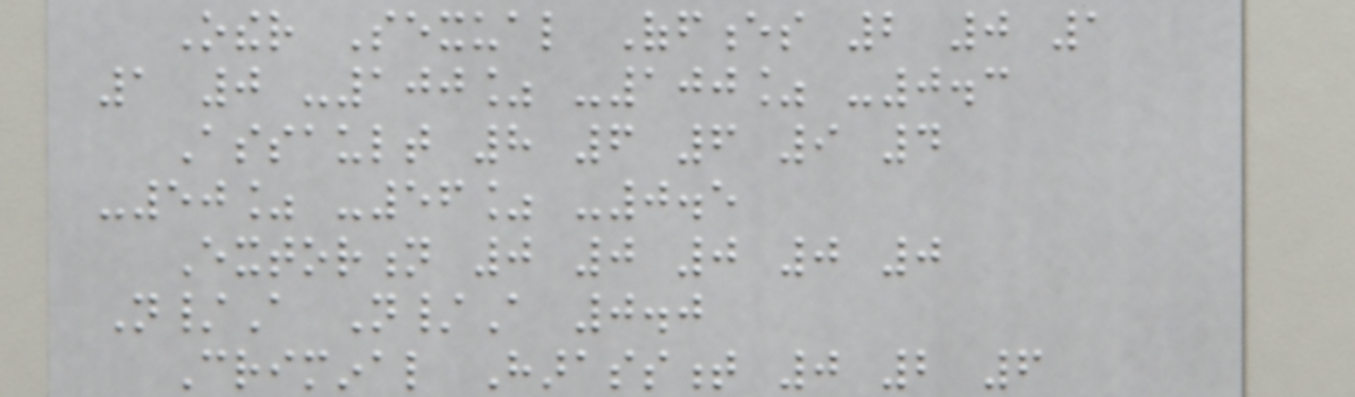Other Sexual Offences 2 0 1
1 0 -100% -100% -0.3
Assault 8 6 6 9 4
-50% -56% -0.5
Extortion 0 0 0 0 0
N/A N/A 0.0
Criminal Harassment 0 2 6
